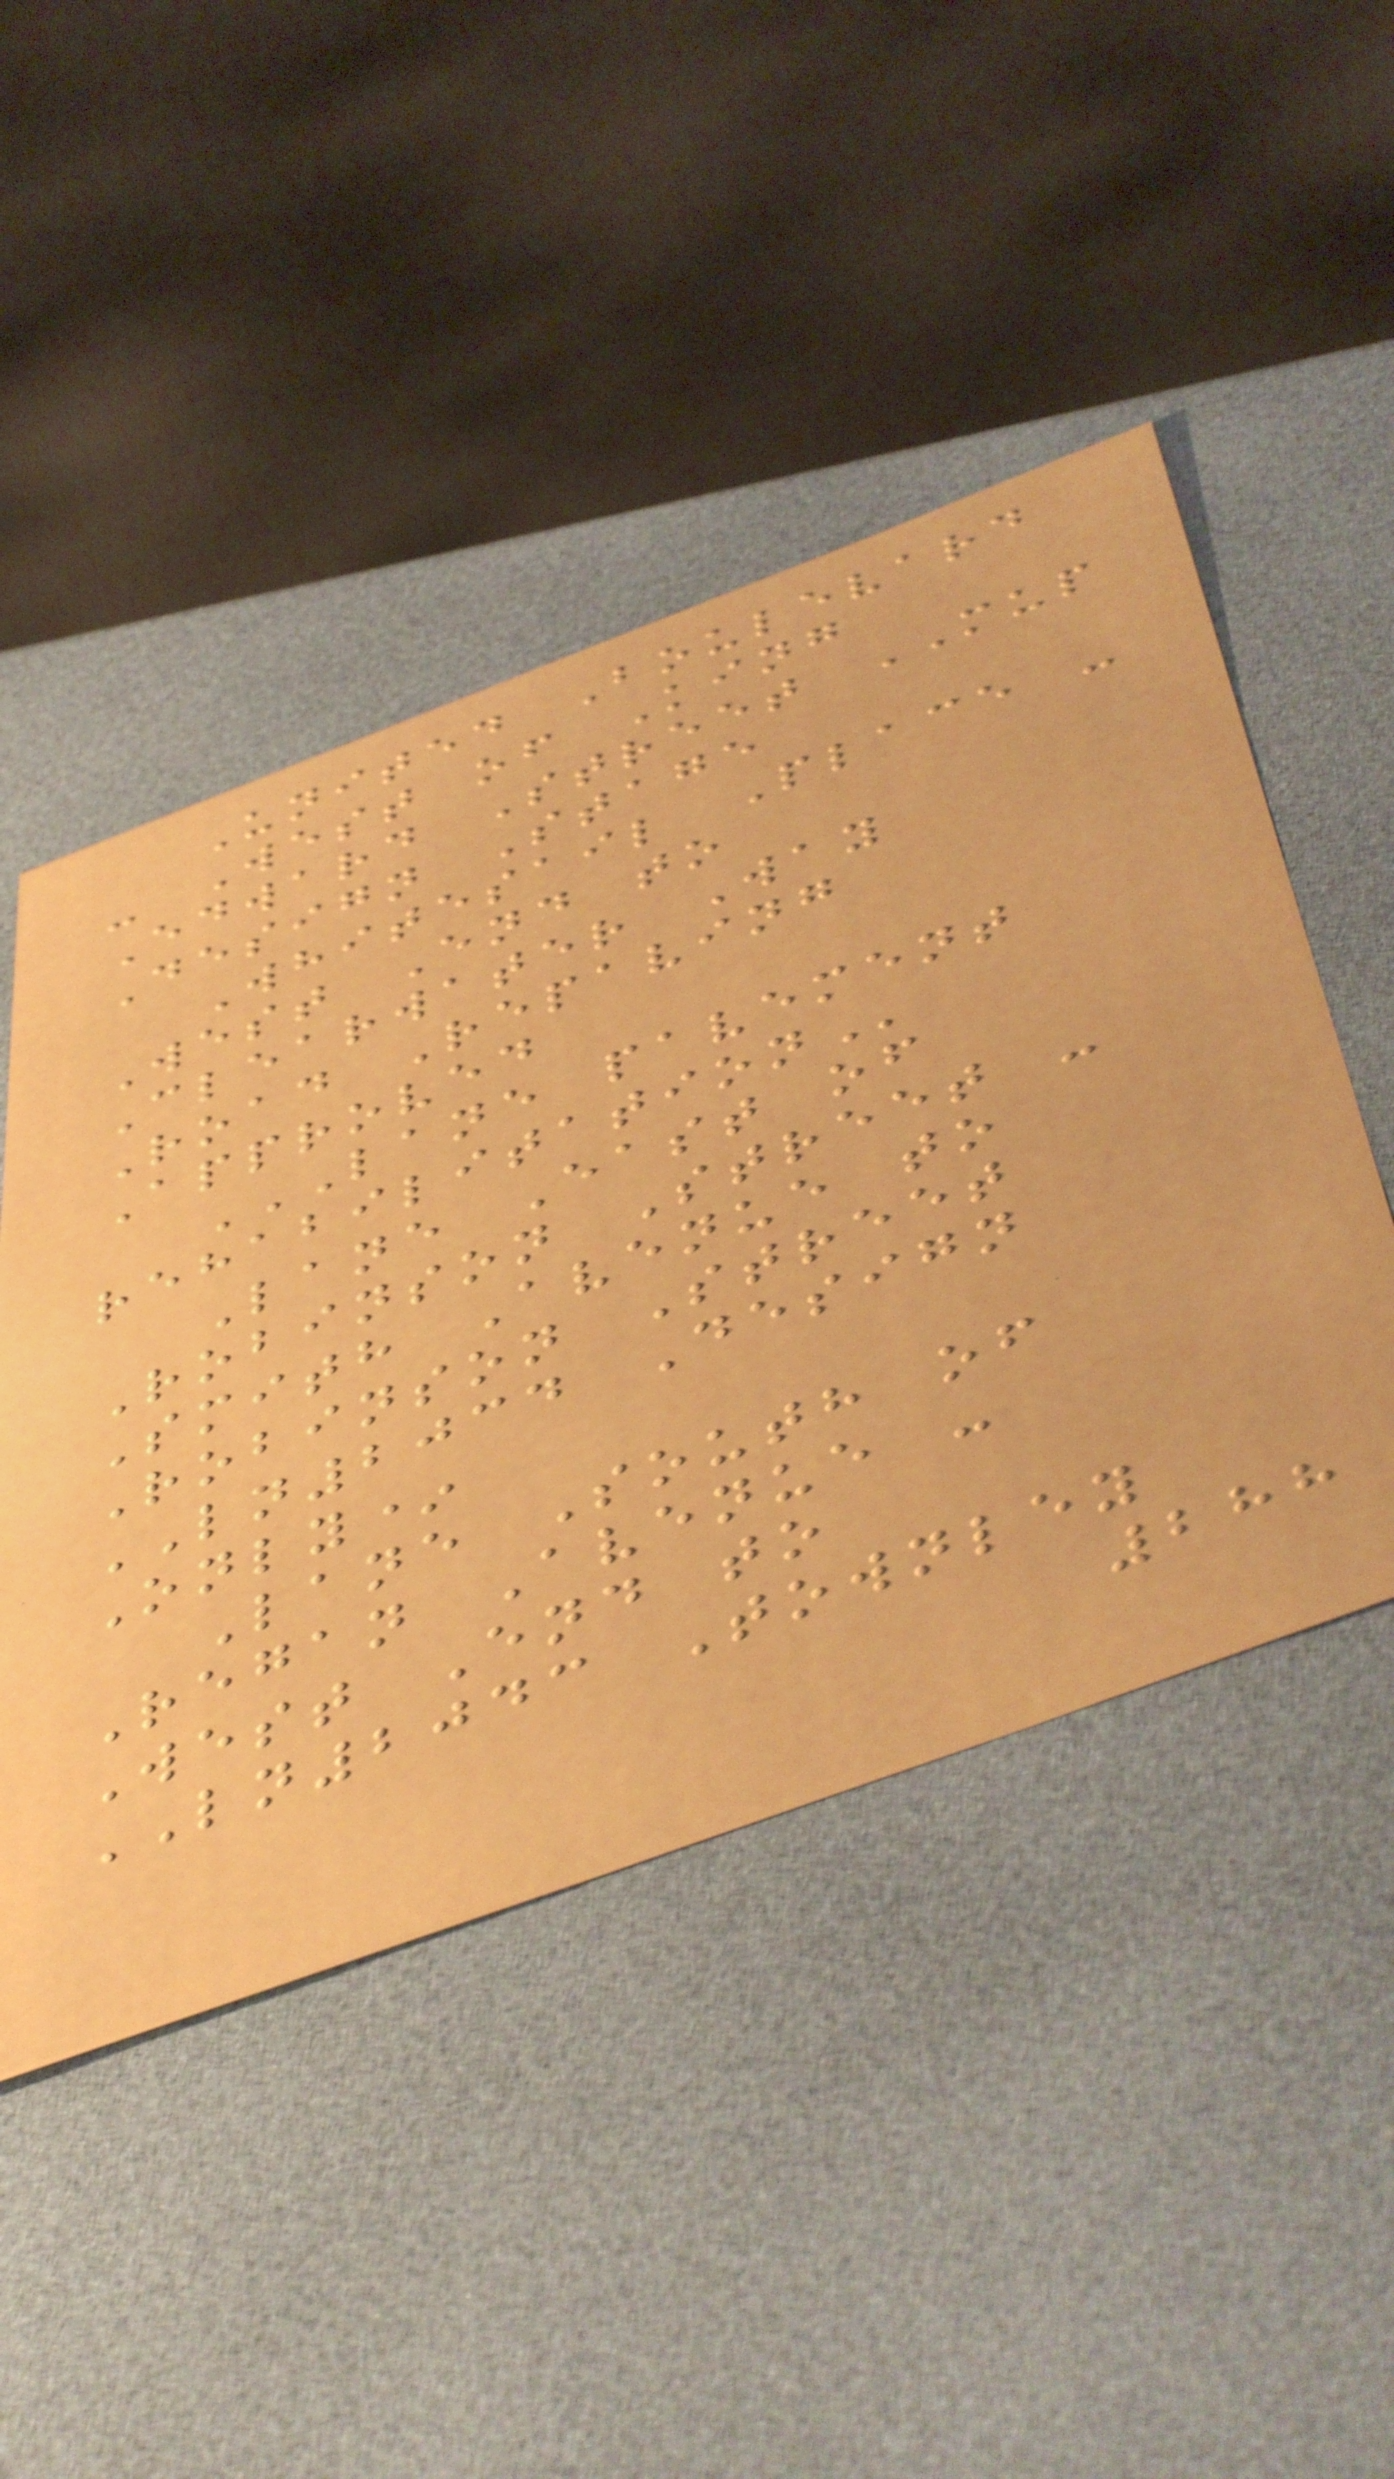United Boulevard
- West of King
Edward Street MUP
Design Stage
Whitesail Place -
West End to
Clearwater Way
Road Repaving
Approved
LANE PAVEMENT
REHABILITATION
Lane East of
Robinson Street -
Smith Avenue to
Robinson Street
LN2034 Design
Only*
Lane South of
Regan Avenue -
West End to
LN2043 Townley
288
